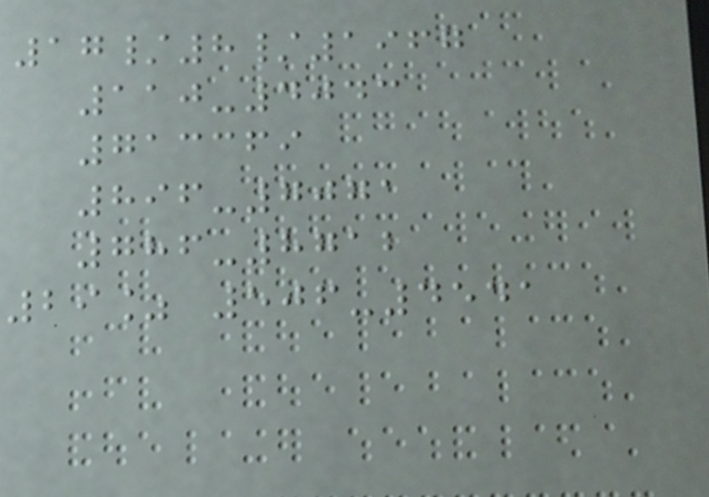17/8/1967
110-4043
713369
896-7071
786-8712
29% 506-4541
